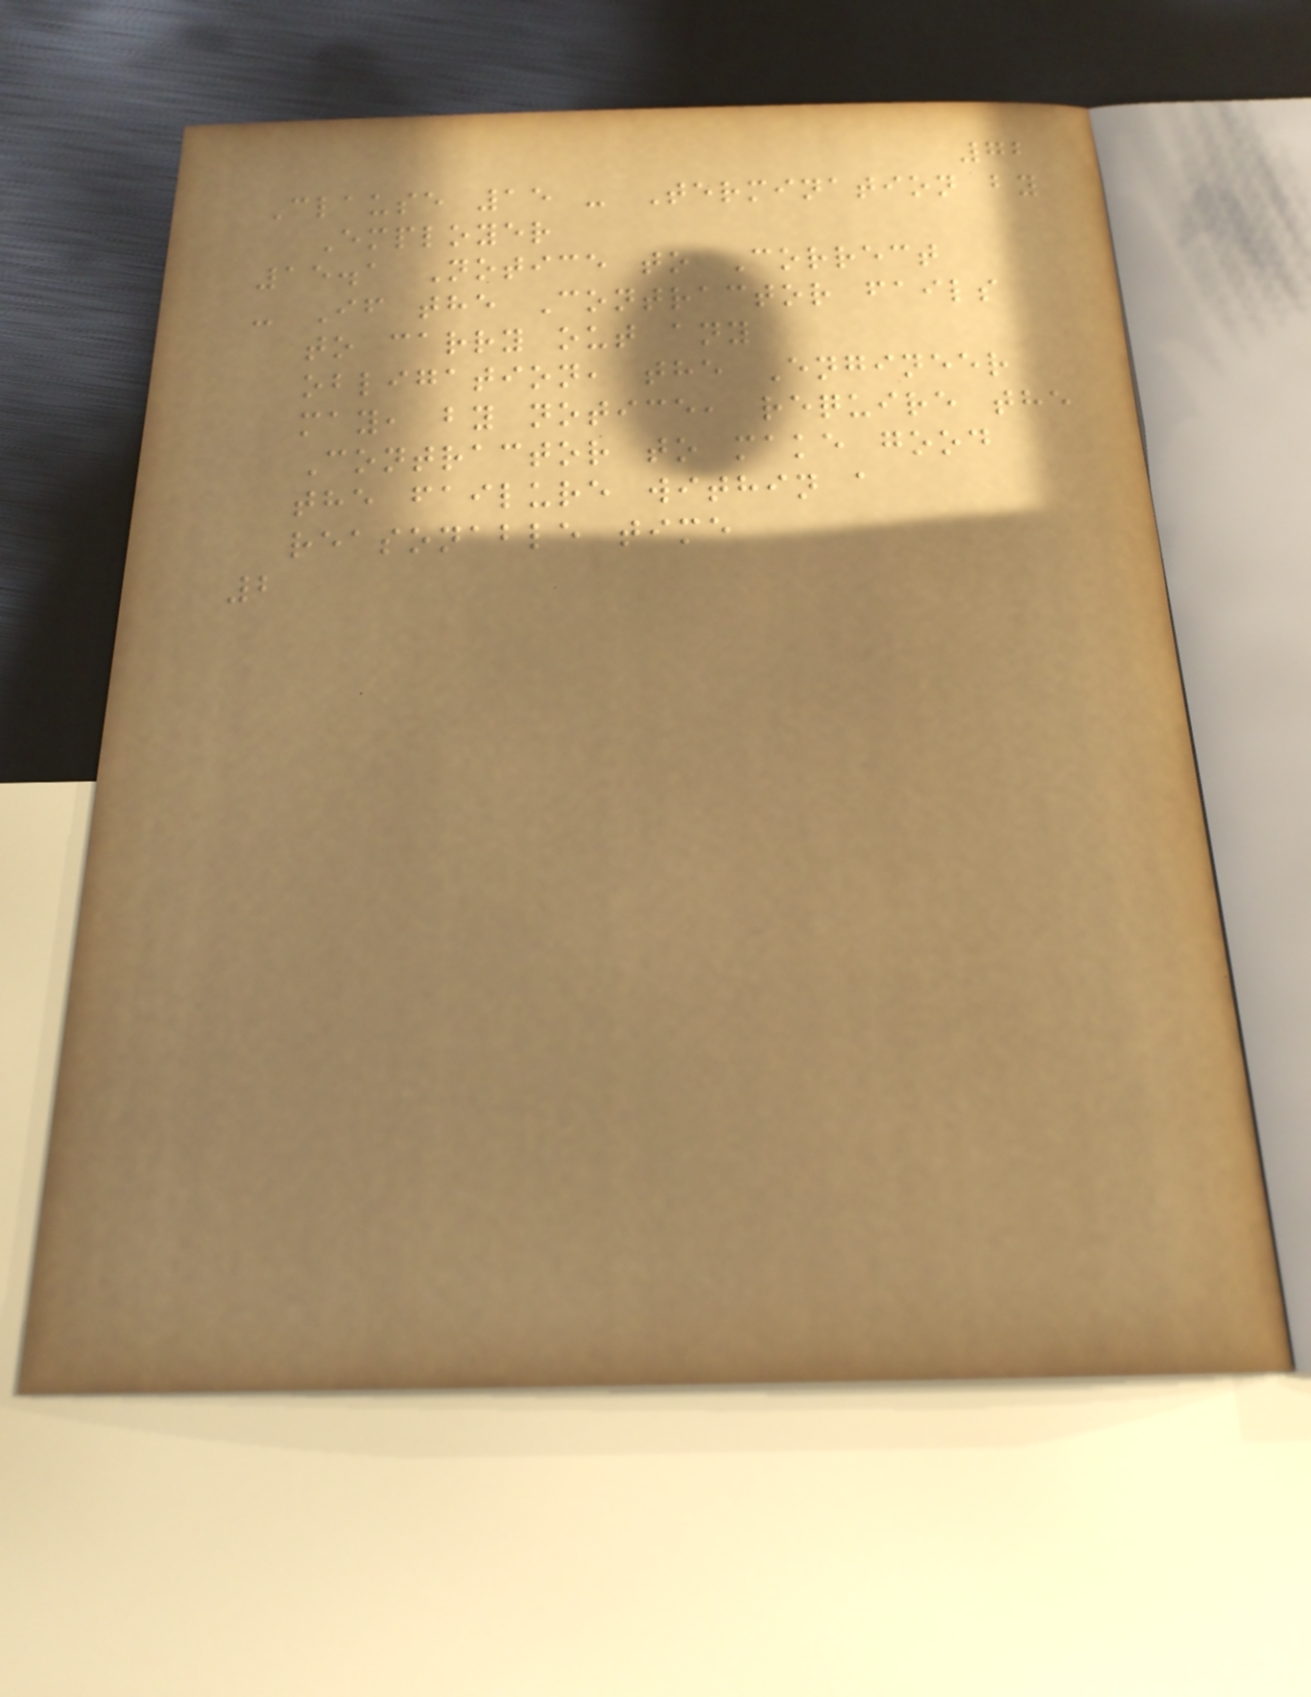72
Clause 15 - Termination by
Employer
15.1 Notice to Correct
- If the Contractor fails
to carry out any
obligation, the Engineer
may, by notice, require the
Contractor to make good
the failure within a
reasonable time
2
